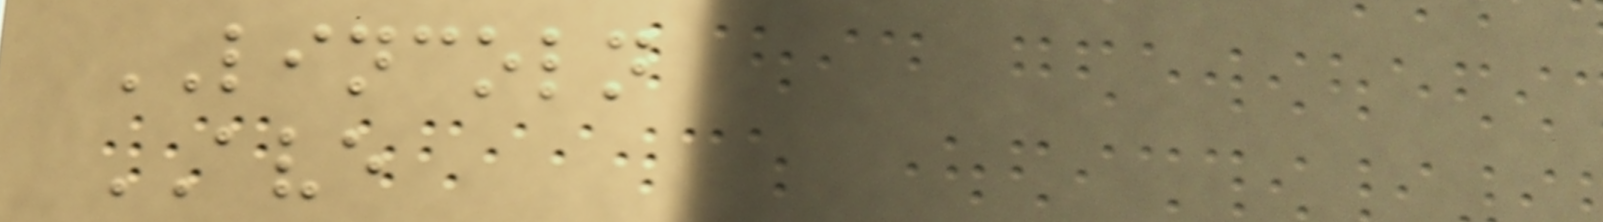LINCOLN
AVE
